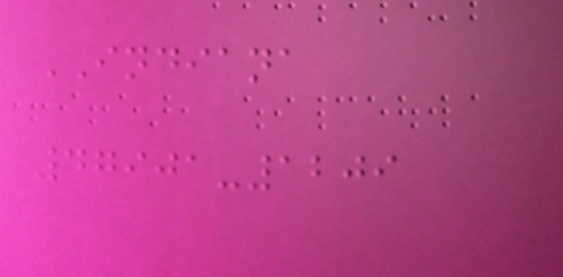INDIANA
47901-1209
